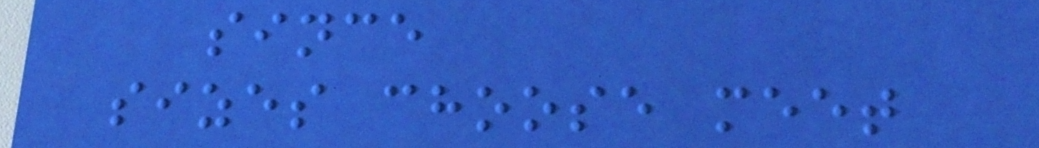since
sizes choose meet
